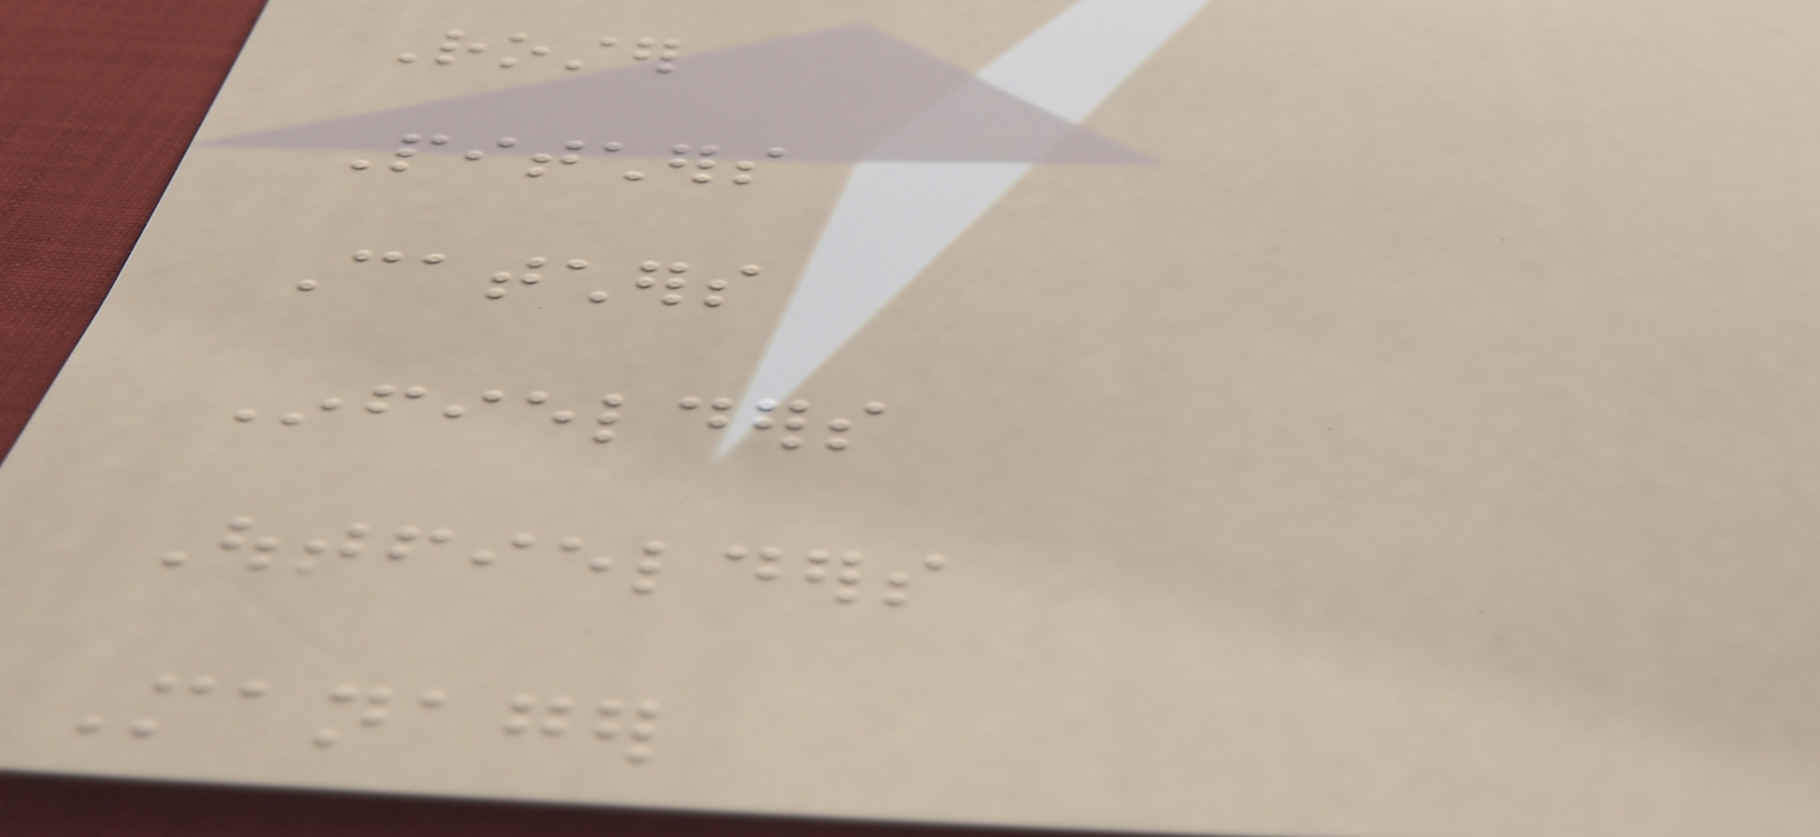Roster
Pitchers
Catchers
Infielders
Outfielders
Manager
